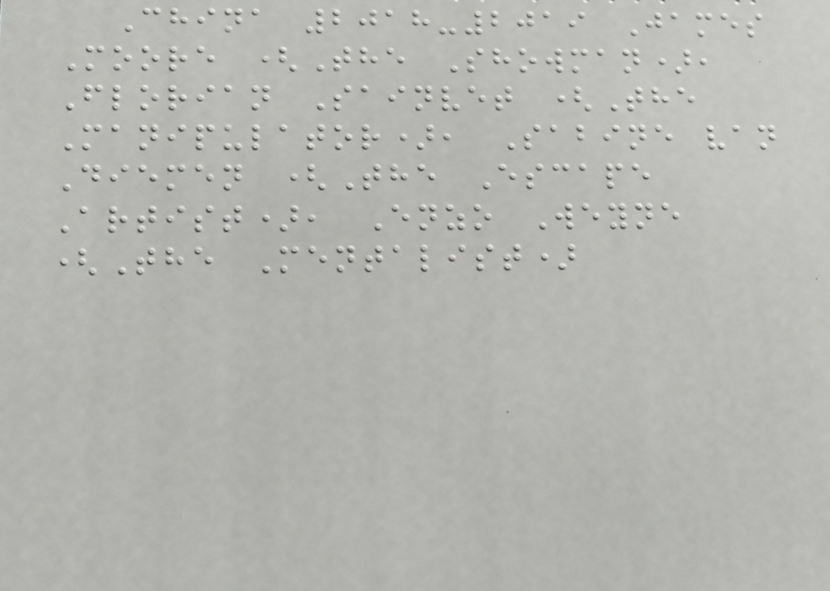China 2018-2019 James
Moore (The Showman),
Florian Sainvet (The
Manipulator), Sabine van
Diemen (The Escape
Artist), Enzo Weyne
(The Mentalist)
